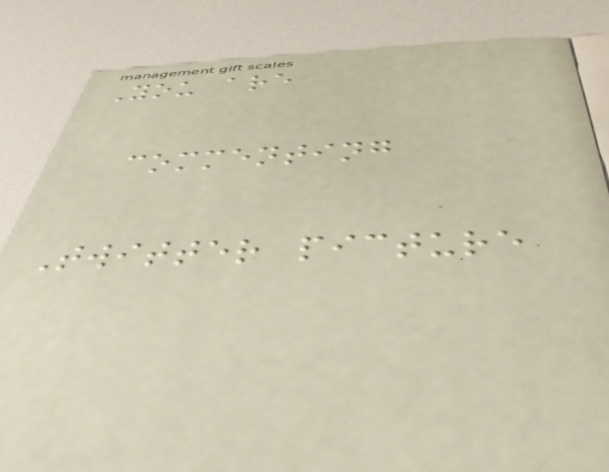You are
commenting
Twitter picture
